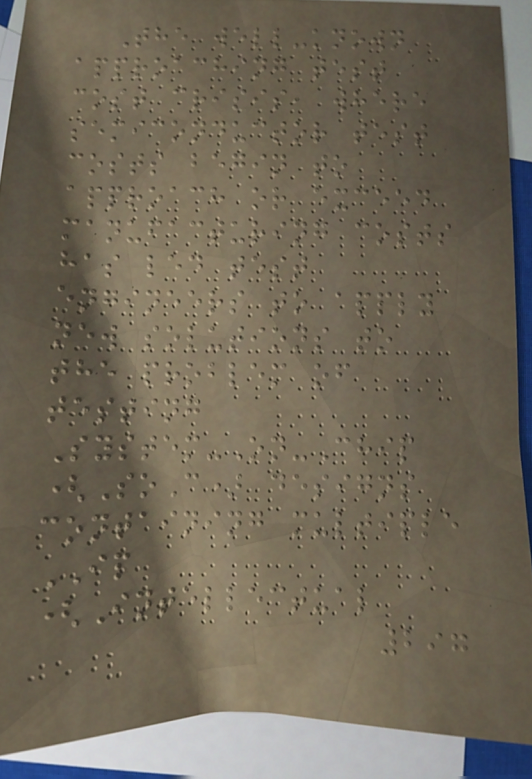The well-known
approaching test
cost crisis, where
semiconductor test
costs begin to
approach or exceed
manufacturing costs
has led test
engineers to apply
new solutions to
the problem of
testing
System-On-Chip
(SoC) designs
containing multiple
IP
(Intellectual
297
